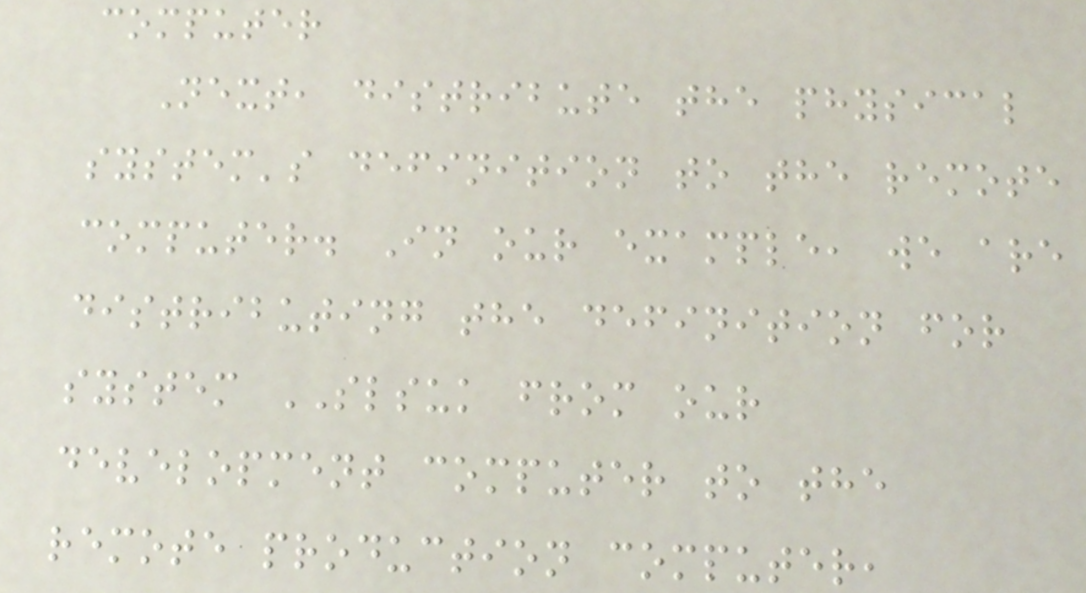computer
Next, distribute the physical
system's definition to the remote
computer. In our example, we are
distributing the definition for
system SLSUK from our
development computer to the
remote production computer,
